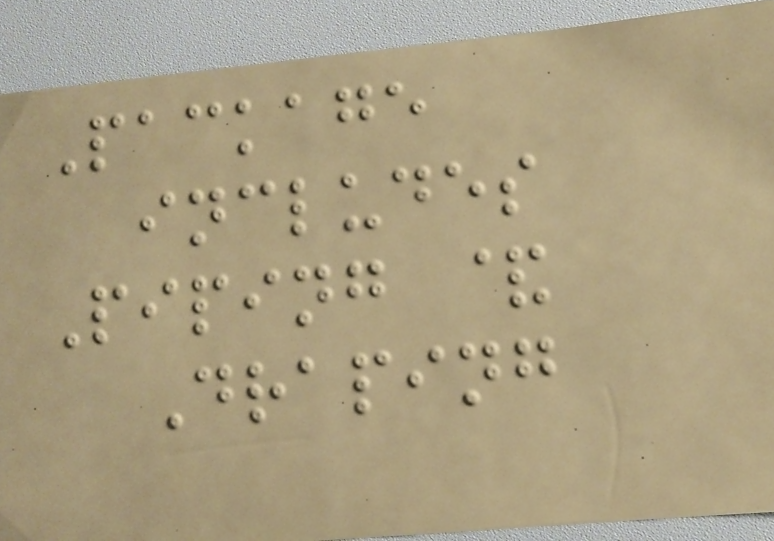Package
includes
Piping &
Draping
